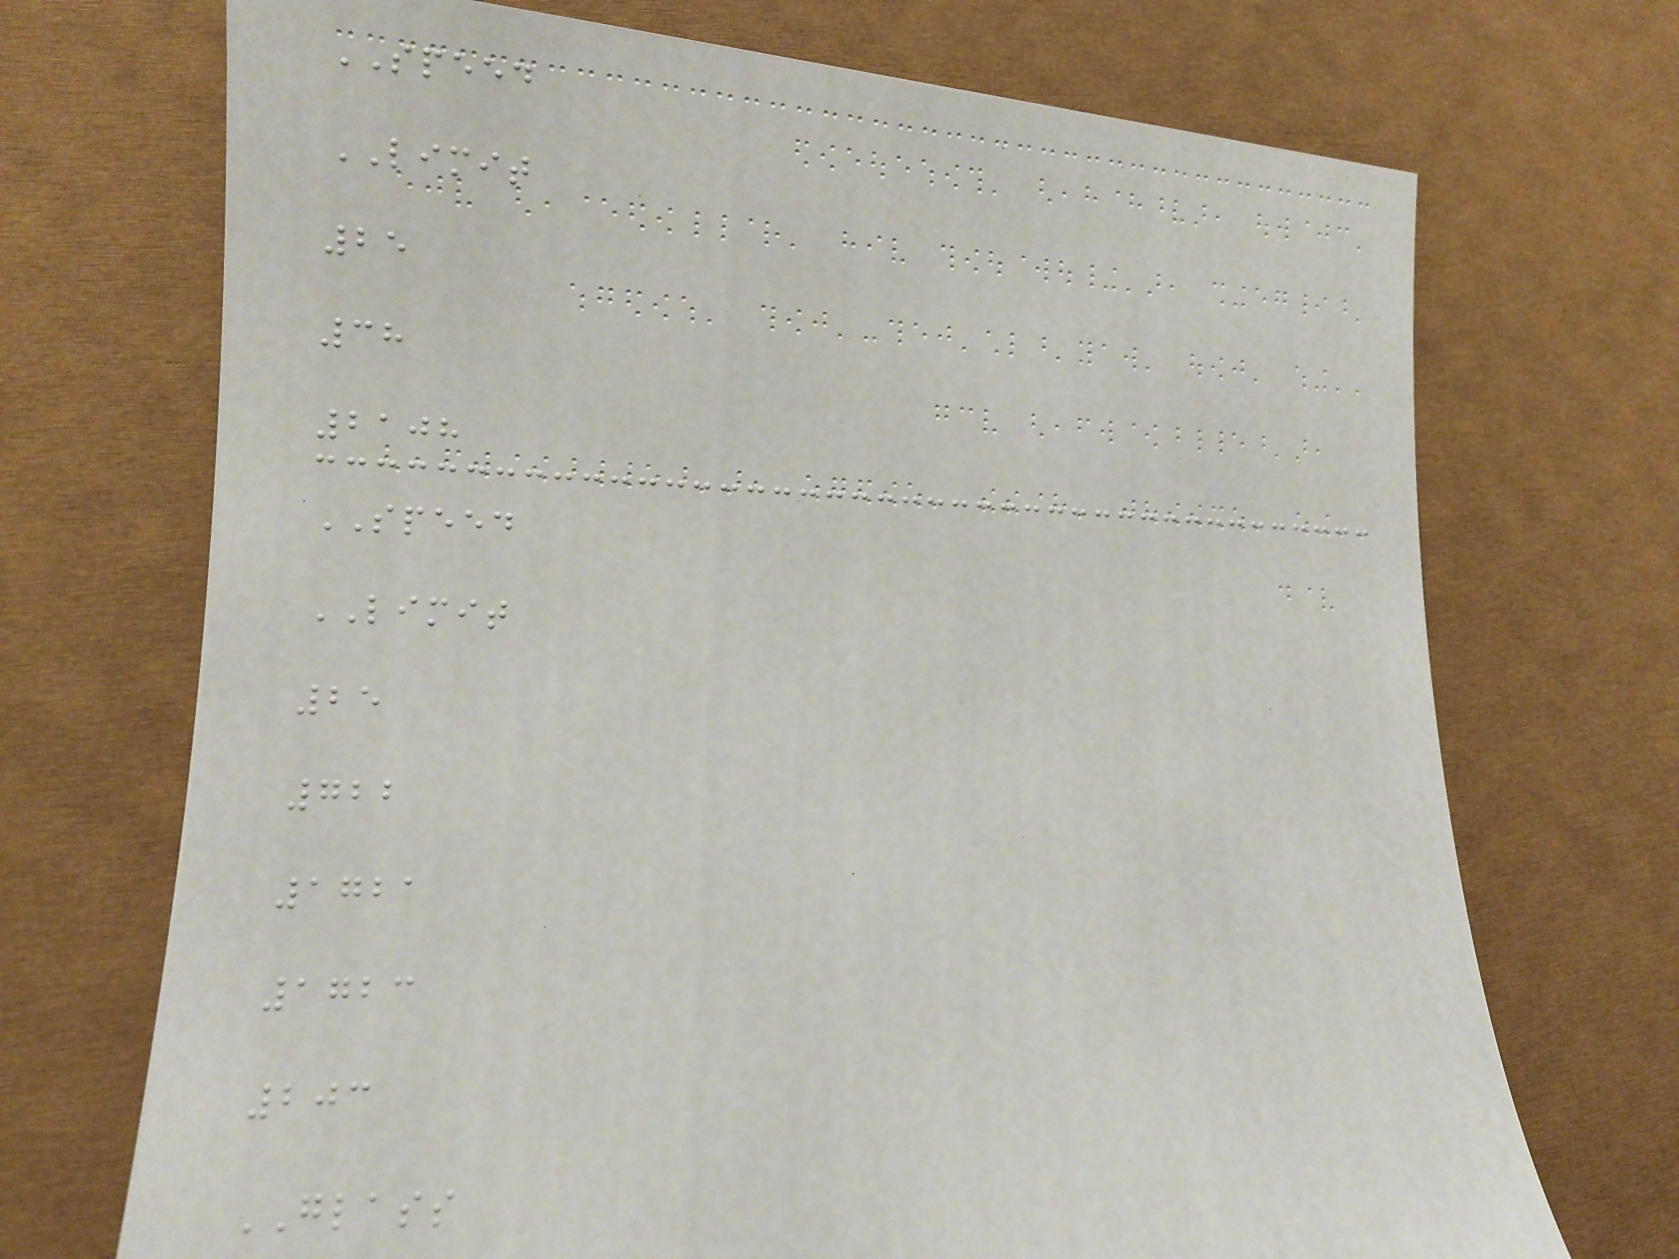SPEED
LIMIT
25
38
2108
SPEED
LIMIT
25
722
1721
1723
203
GLASS
